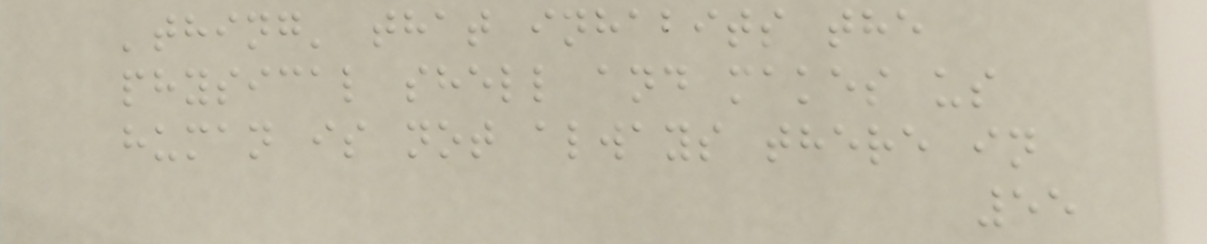'thing' that inhabits the
physical shell and makes us
human is not always there in
55
